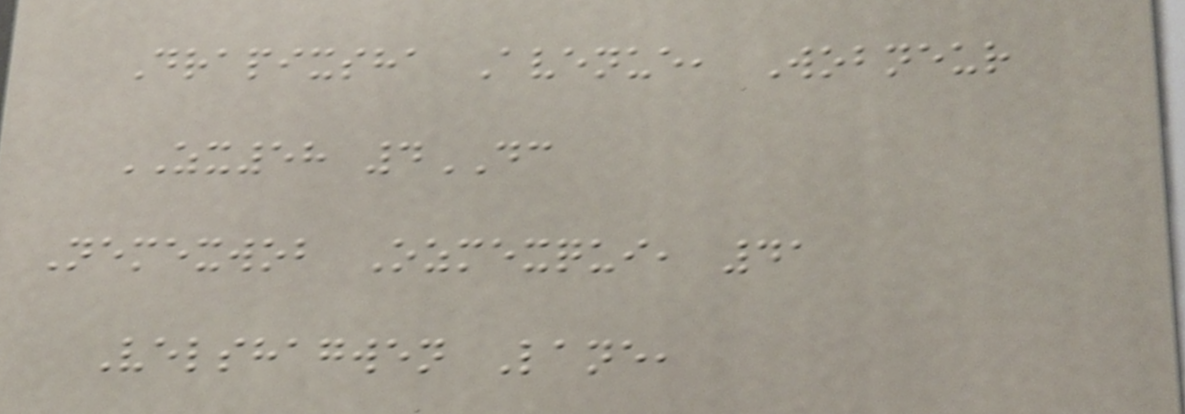Drapixsha Avenue, Wobneur
ZX58 4DC
Nemexwob Ozmexqui, 41
Velshagwen Lane,
